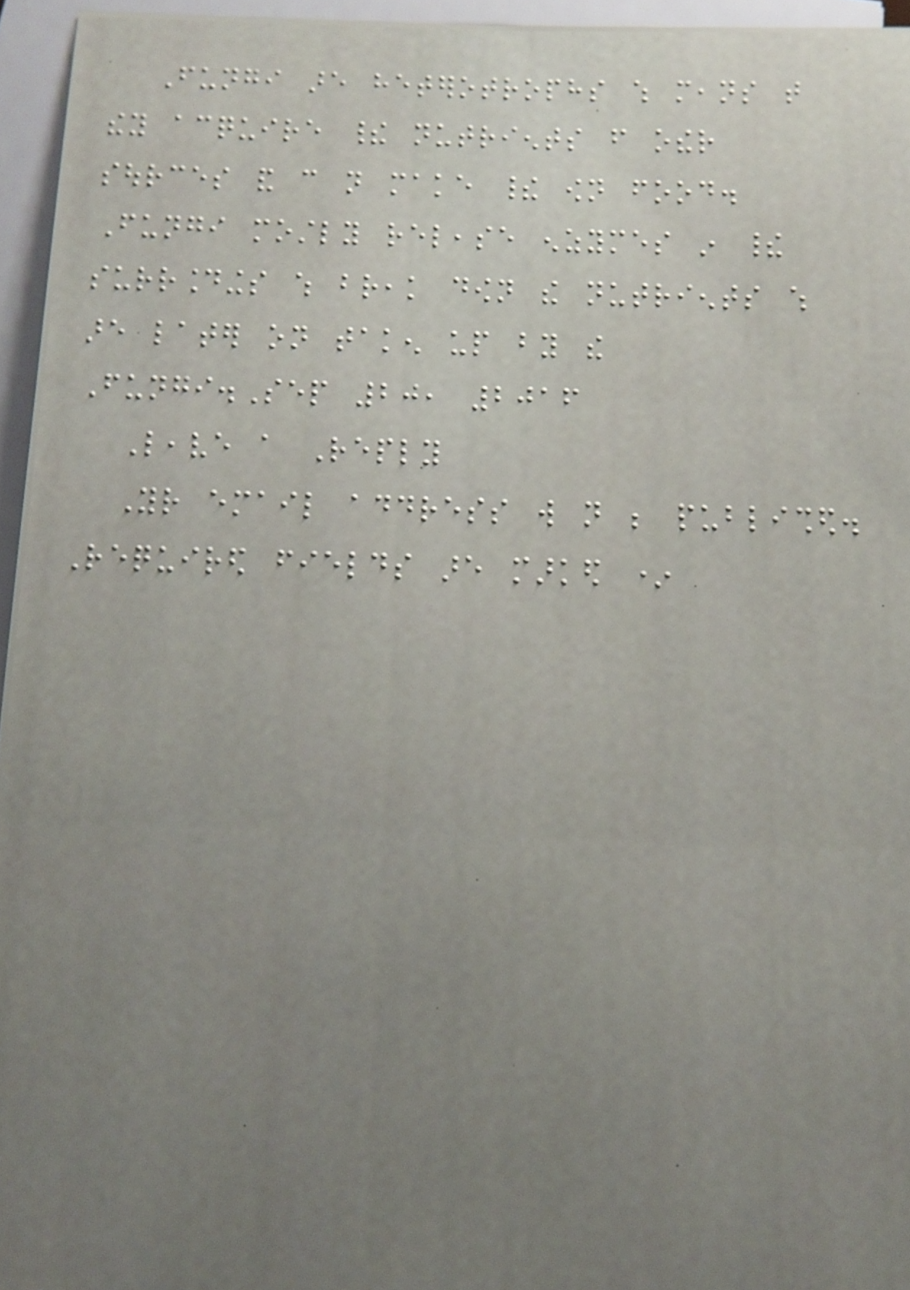Fungi are heterotrophs which means that
they acquire their nutrients from other
sources and can not make their own food.
Fungi mostly release enzymes in their
surroundings which break down the nutrients which
are later on taken up by the
Fungi.Sep 20, 2016
Leave a Reply
Your email address will not be published.
Required fields are marked *
